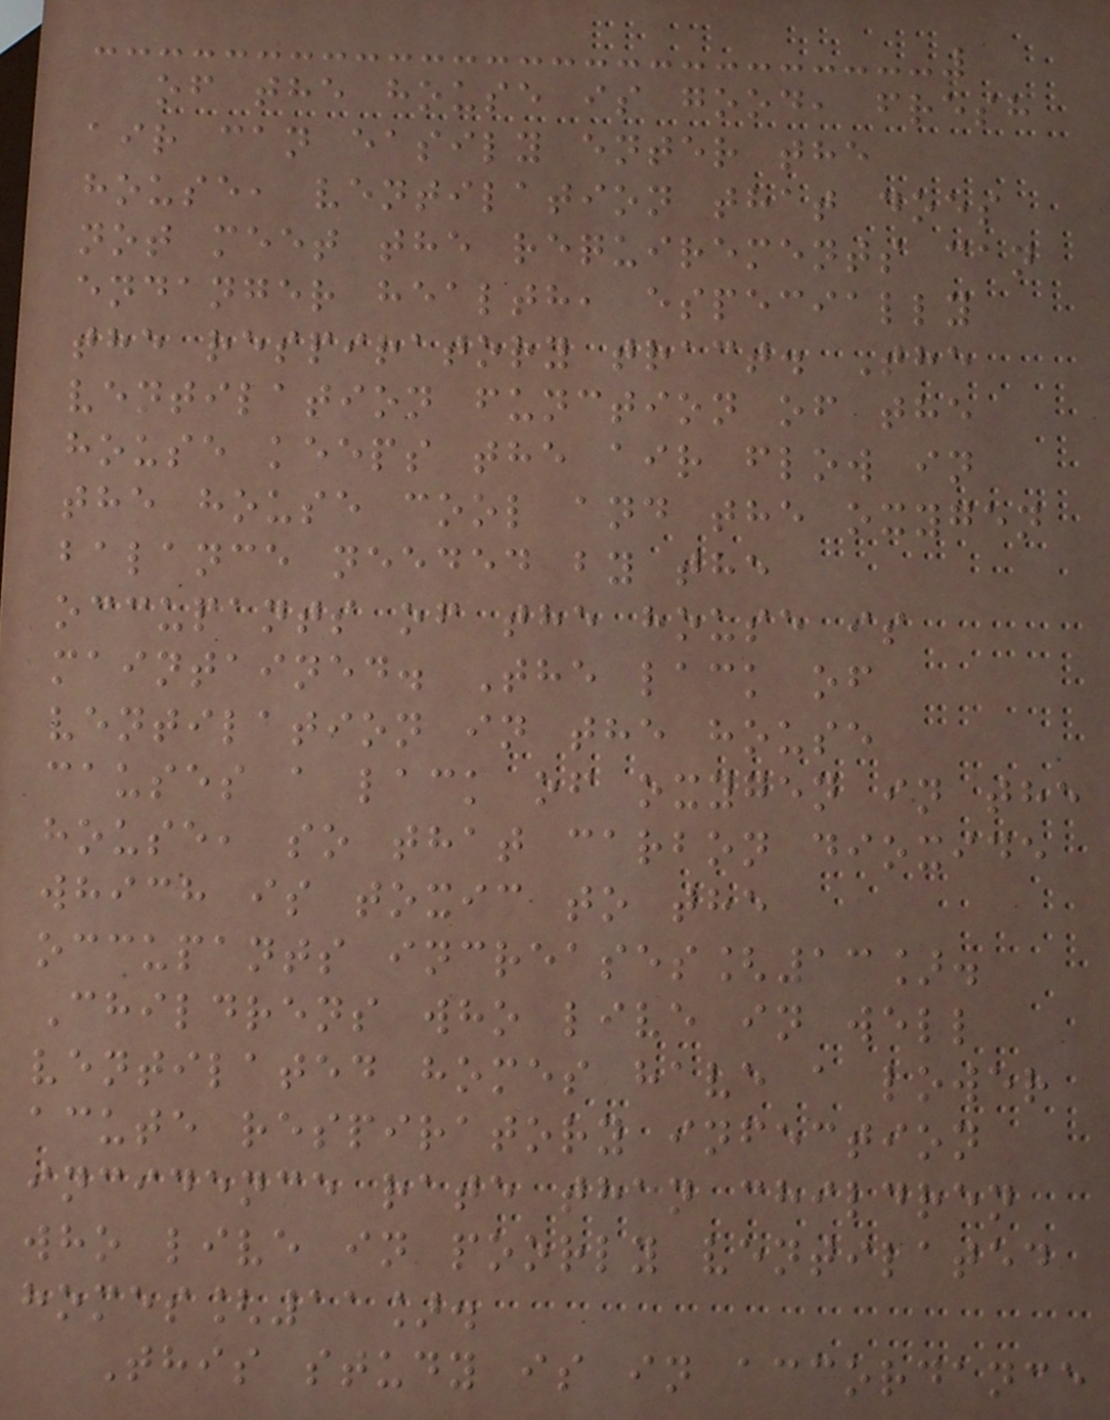of the house is good, fresh
air can easily enter the
house, ventilation that does
not meet the requirements can
endanger health, especially
the respiratory tract. The
ventilation function of the
house keeps the air flow in
the house cool and the oxygen
balance needed by the
occupants of the house is
maintained. The lack of
ventilation in the house
causes a lack of oxygen in the
house, so that carbon dioxide
which is toxic to the
occupants increases[13].
Childrens who live in well
ventilated homes have a lower
acute respiratory infection
incidence rate than children
who live in poorly ventilated
homes[11].
This study is in accordance
